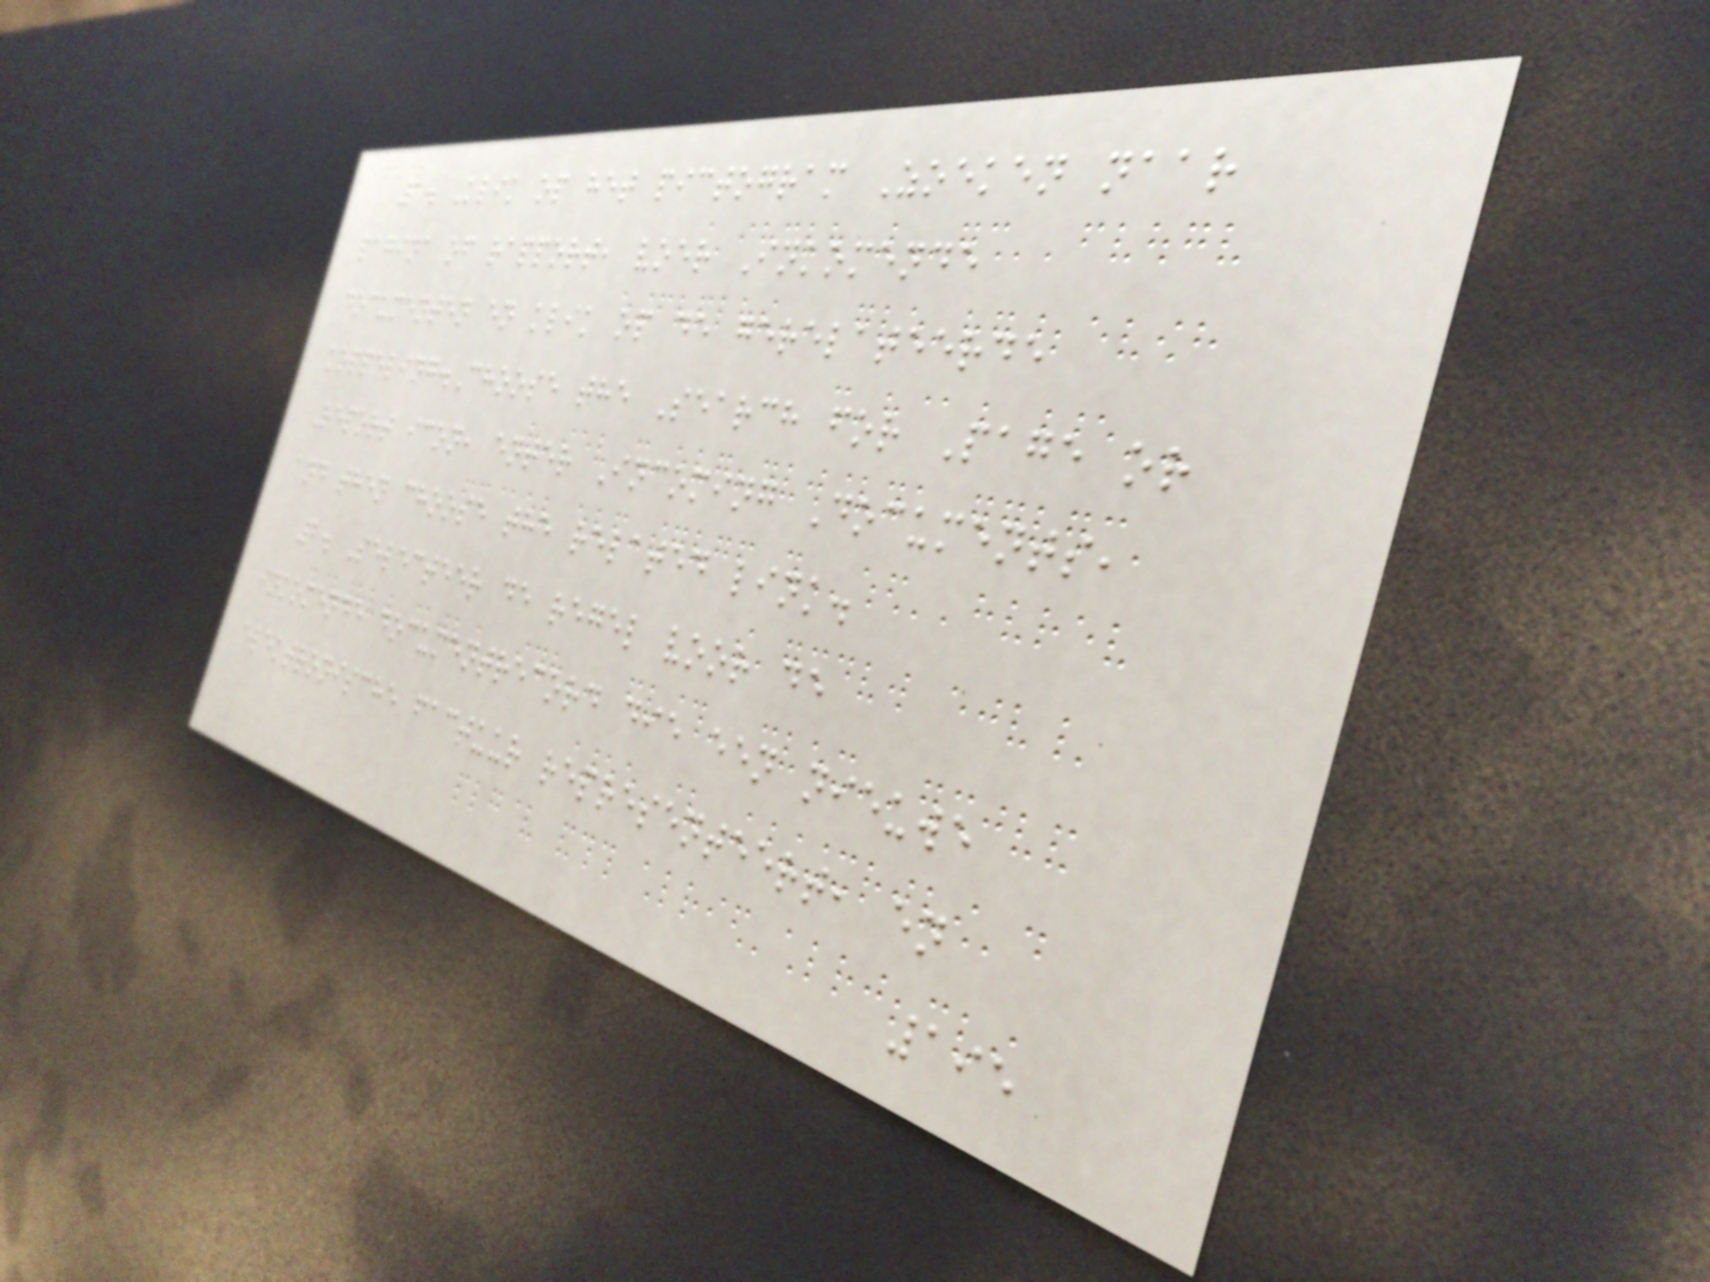1. Klik op het pictogram Zoeken naar
pagina of rapport, voer Inkomende
documenten en klik op de gerelateerde
koppeling.Choose the Search for Page or
Report icon, enter Incoming Documents,
and then choose the related link.
2. Selecteer de regel voor de
inkomende documentrecord die een nieuwe
elektronische factuur representeert, en
195
